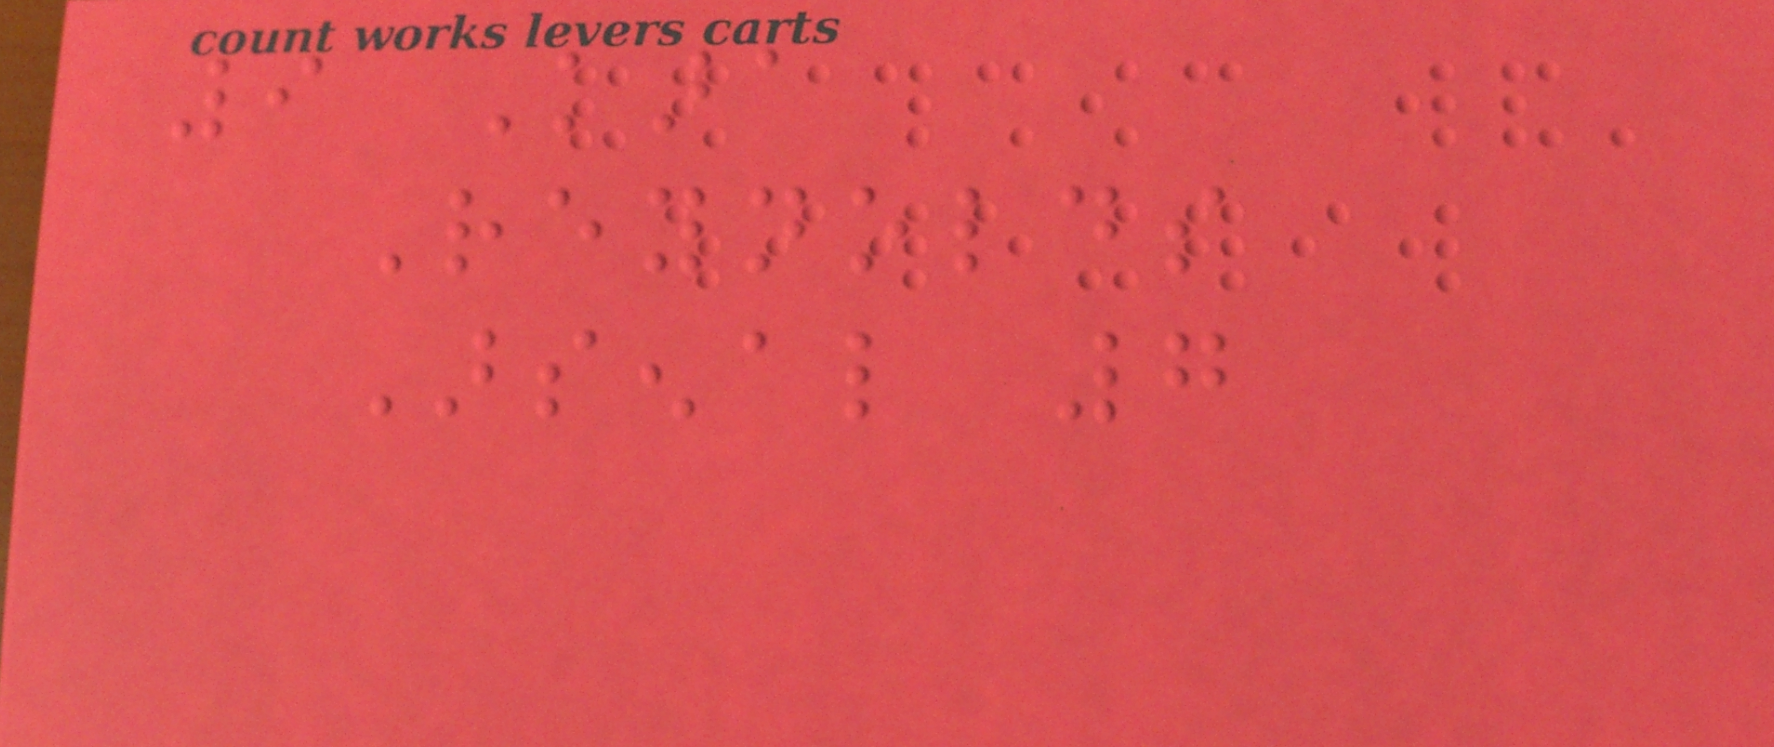9 Kara
Reynolds
Arsenal 7
